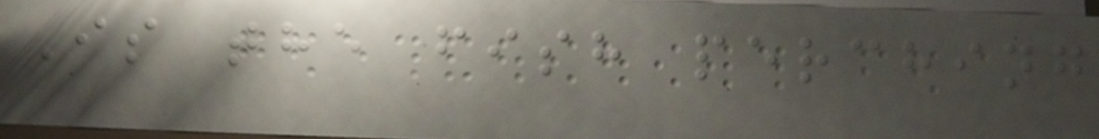Is the fish perching
